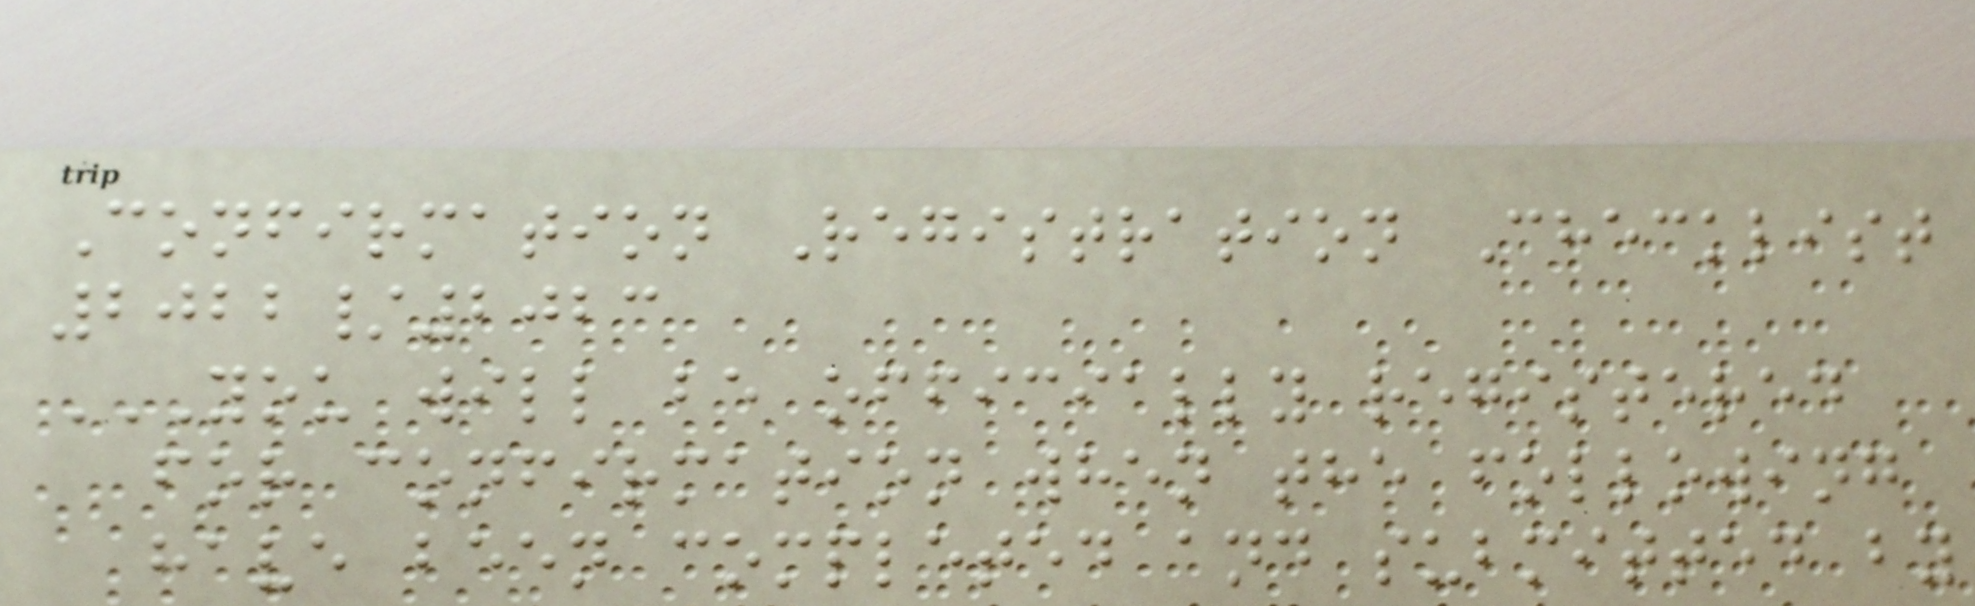Confirmation Registration Checklist
2022/2023
YOU WILL BE OFFICIALLY REGISTERED
FOR CONFIRMATION WHEN THE FOLLOWING
HAVE BEEN COMPLETED AND SUBMITTED BY
